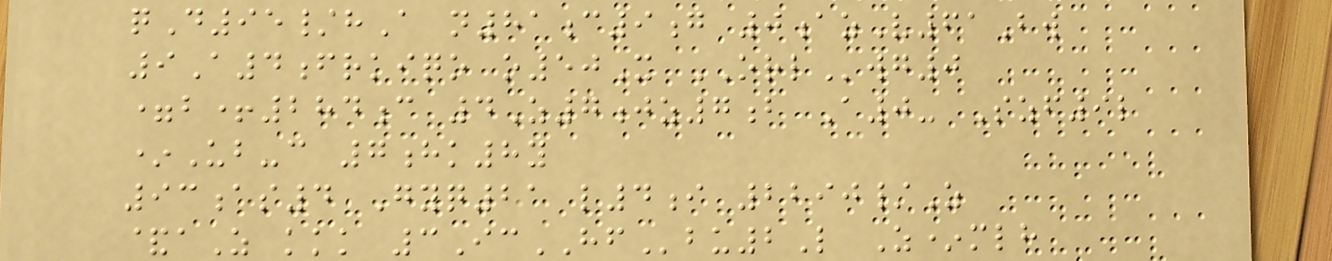qD95/hA n81c9g 0azV61Bw
9A4frkiqo o50X ORLwg0
=b+284c 4Z7jz7b A0- Szf9l
*Ub-c 7hk8y
93as4 Gyq21 l4i 2290/Z
&aZ kkk 3IcHFbu2L Z*mlh
